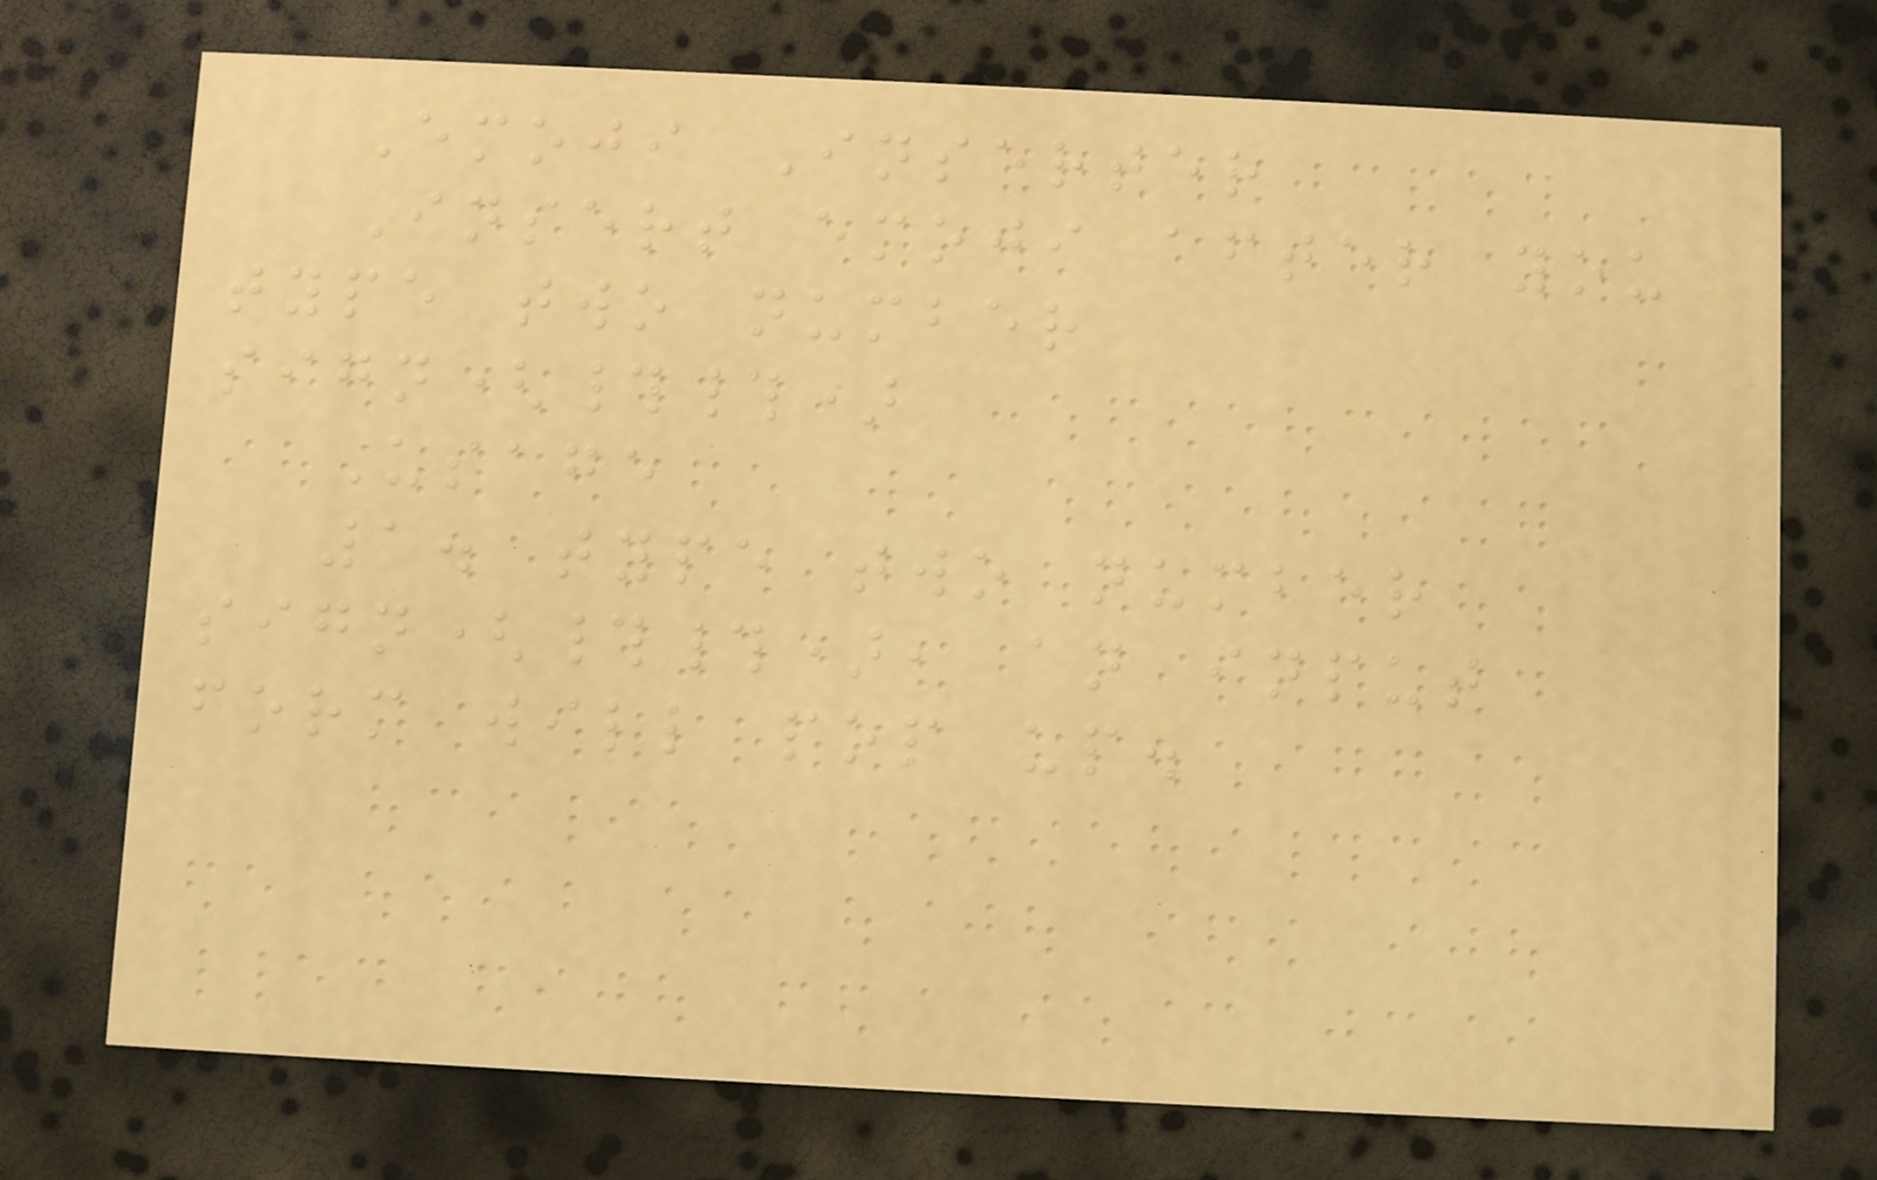Emoji Inserter
Insert emoji after you
type two number
sign(##)
Usage
1. type two number
sign(##), an input
form will pop up.
